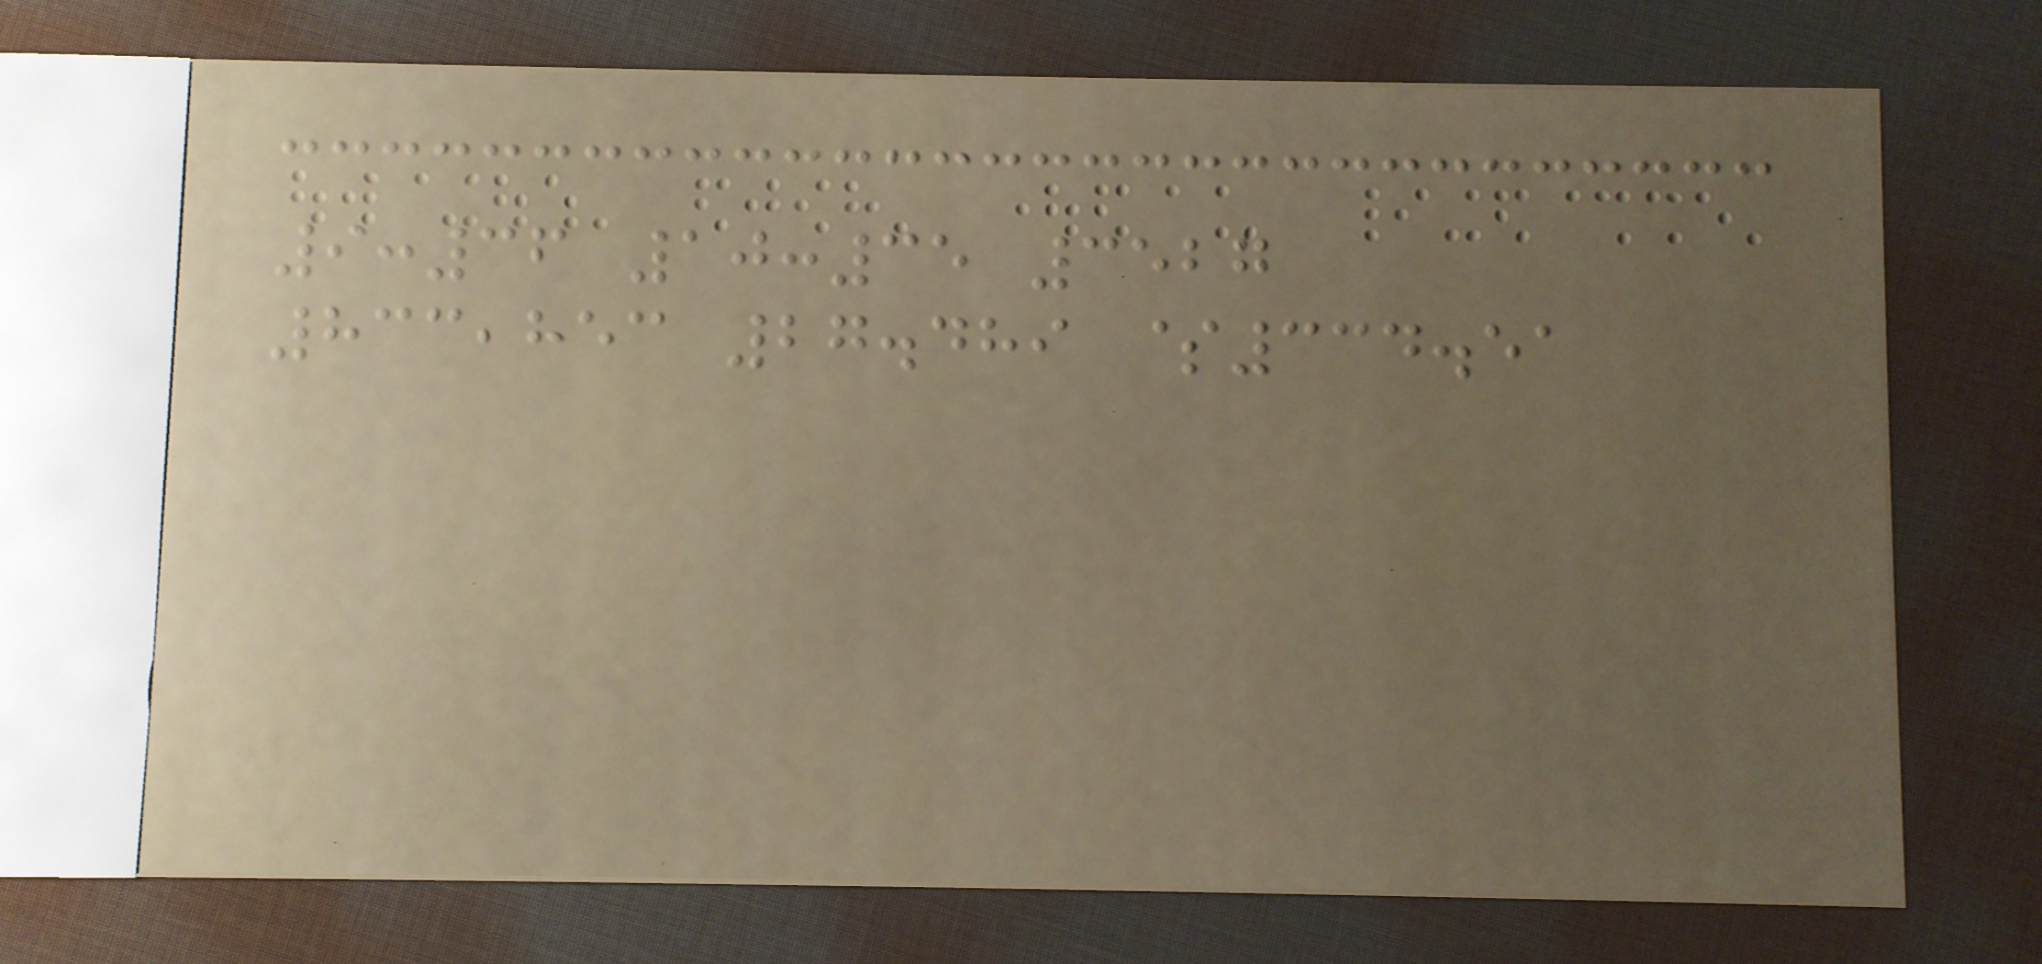9:36 10:35 3527
833,853 27.489 $334.51
